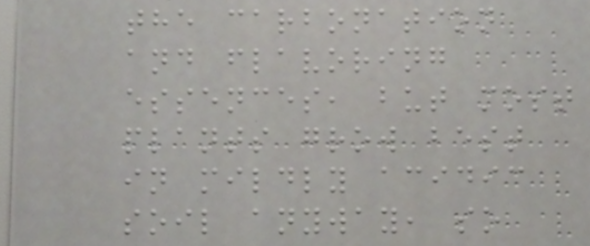the carbonation
and flavoring
essences, but most
plants grow best
in mildly acidic
soil anyway, so
